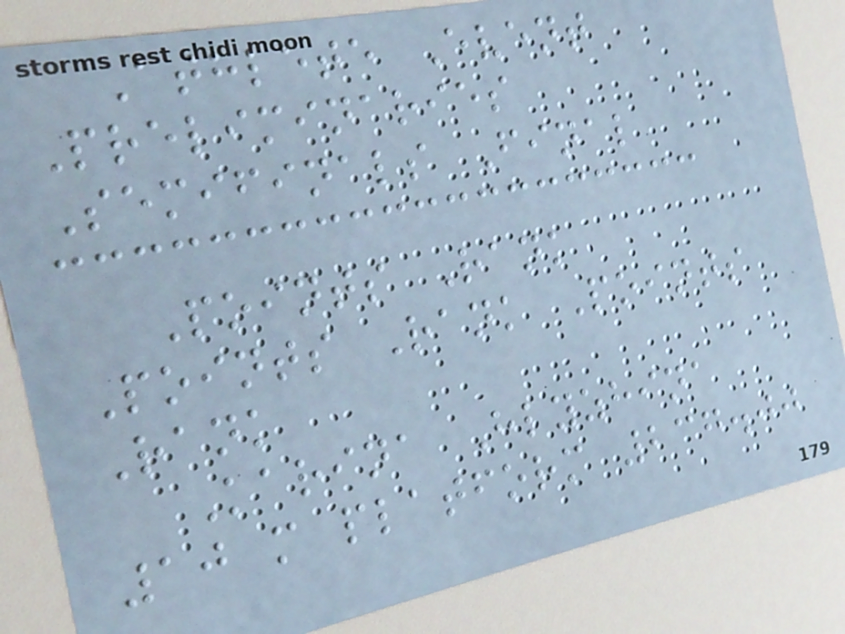Athlete Event
Preliminaries
Semifinals Final
Points Rank
Points Rank Points
Rank
Karina Hlyzhina
10 m platform 237.00
